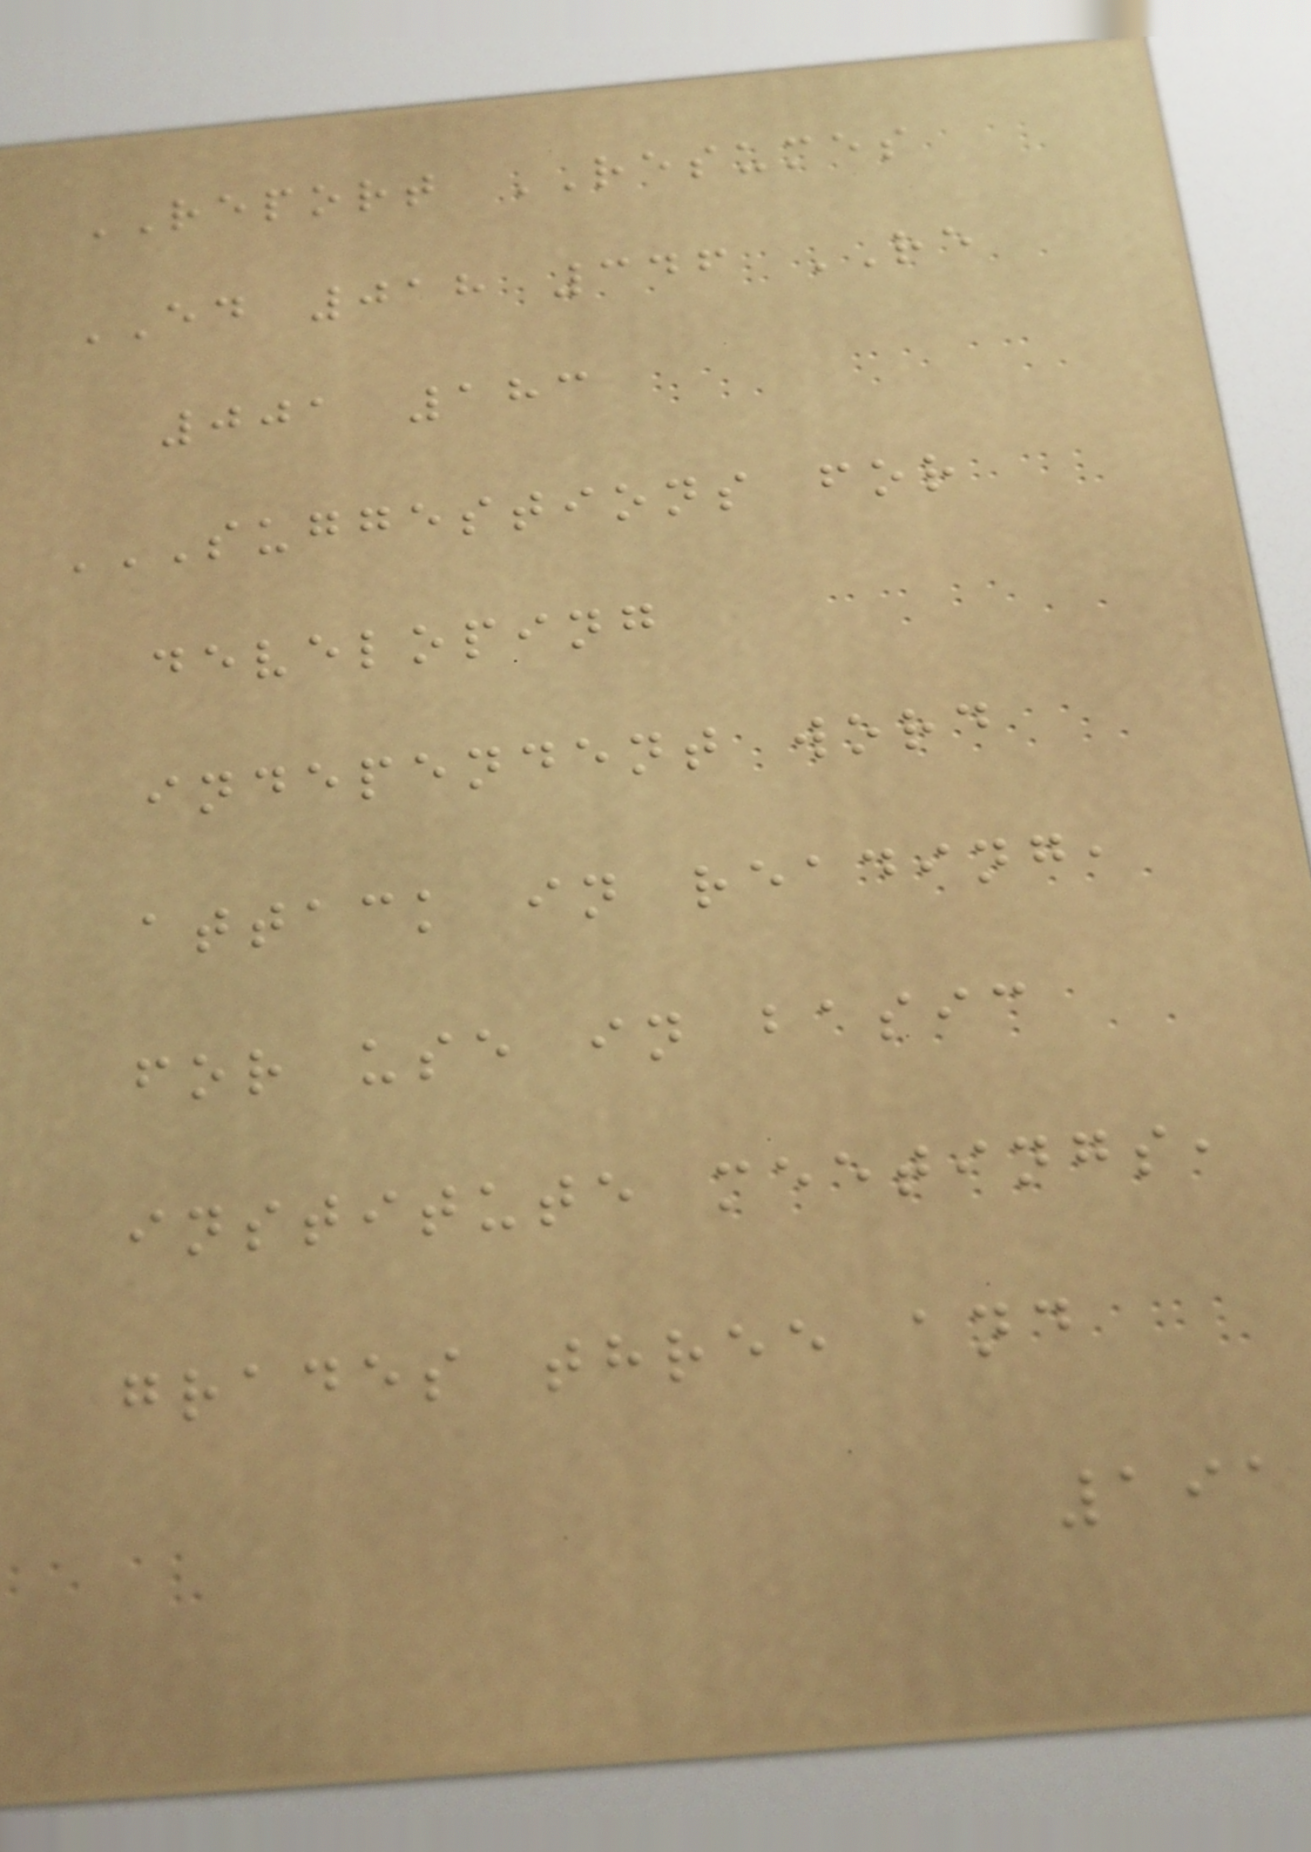REPORT RESUMES
ED 018 346 RE
001 183
SUGGESTIONS FOR
DEVELOPING
INDEPENDENT WORD
ATTACK IN READING,
FOR USE IN BASIC
INSTITUTE MEETINGS,
GRADES THREE AND
191
